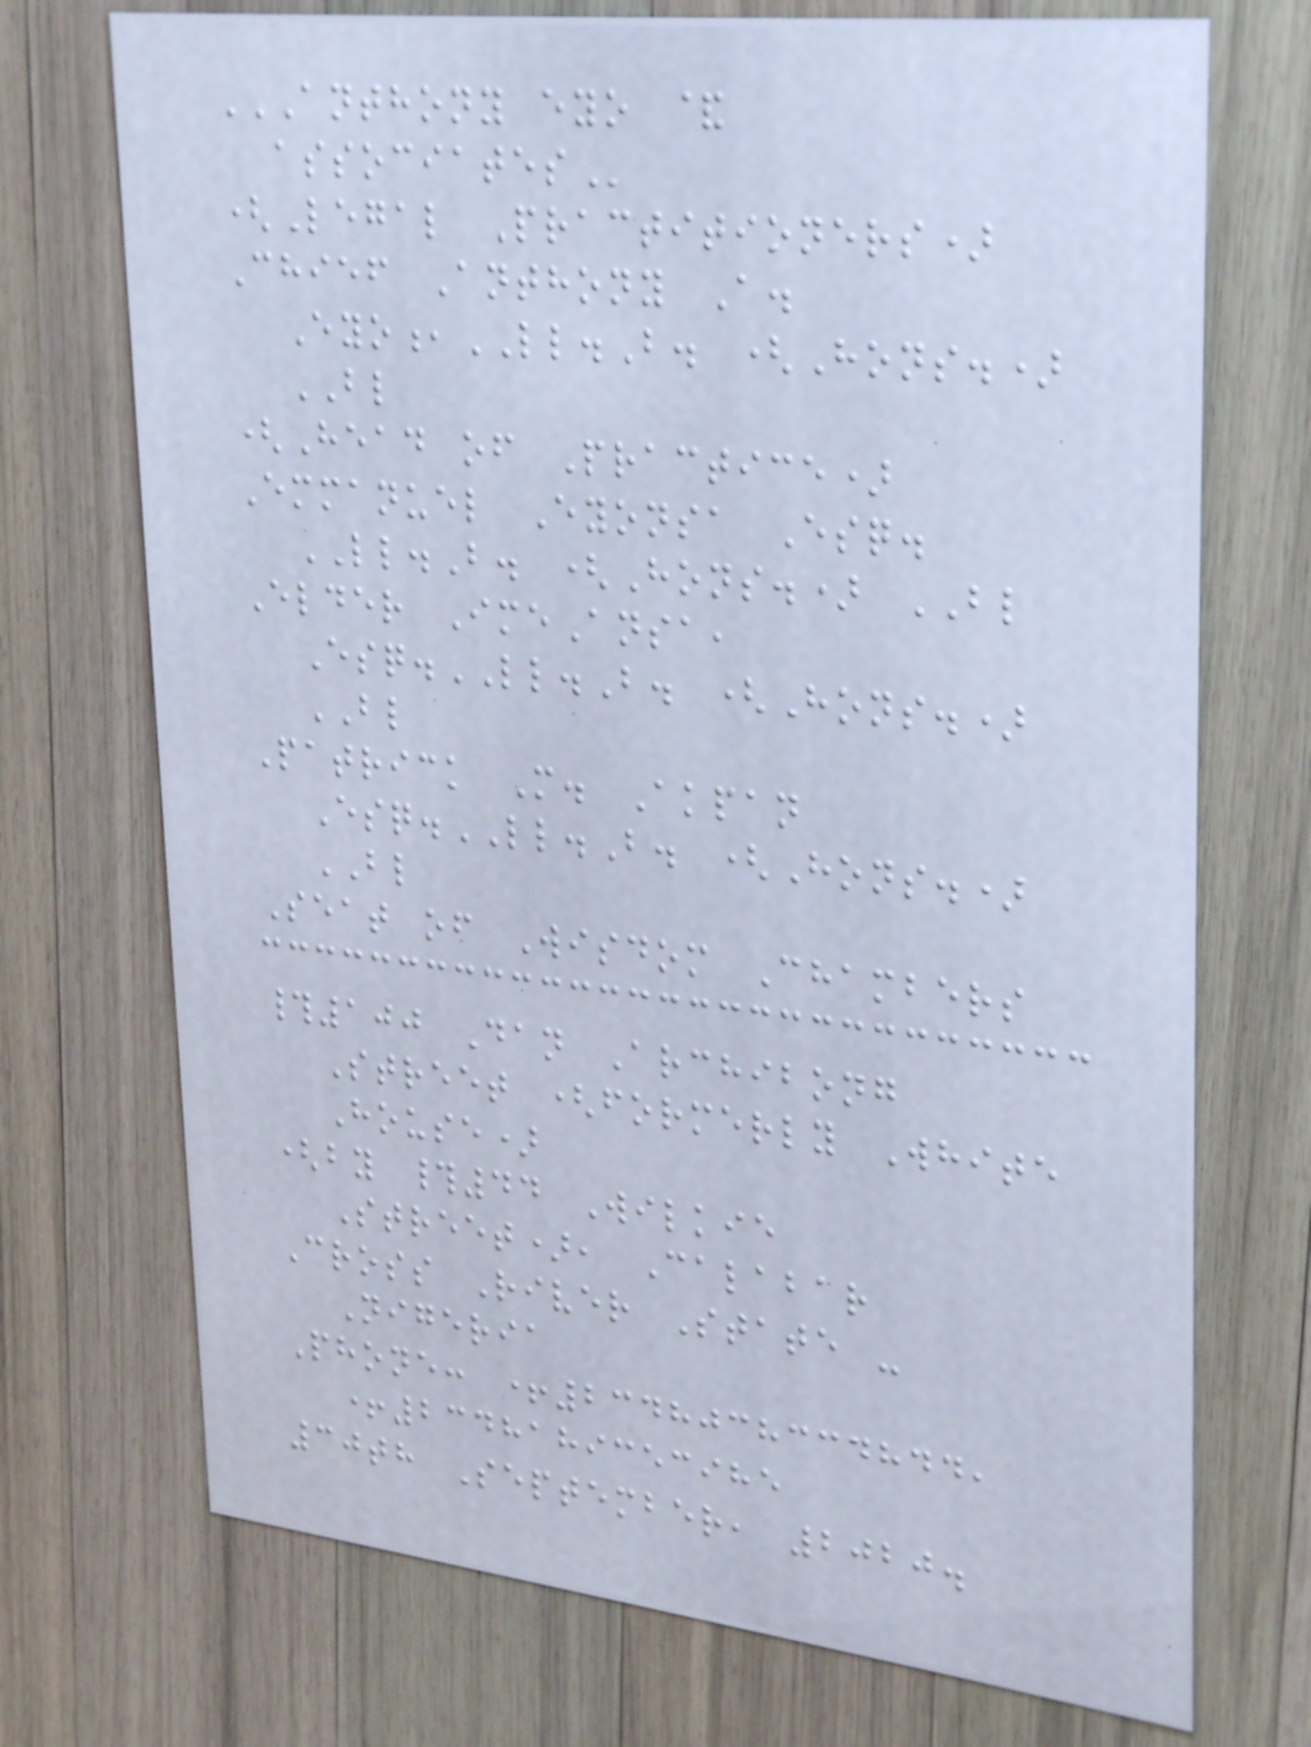ANTHONY EYO &
ASSOCIATES
(Legal Practitioners)
Chief Anthony A.
Eyo,LL.B. (Hons.)
BL
(Head of Practice)
Emmanuel Eyonsa Esq.
LL.B. (Hons.) BL
Elder ImeAnsa,
Esq.LL.B. (Hons.)
BL
Patrick M. Akpan
Esq.LL.B. (Hons.)
BL
Seat of Wisdom Chambers
#100 Dan Archibong
Street (formerly White
House)
(by #44 Wilkie
Street), Calabar
Cross River State -
Nigeria
Phone: +2348038334844,
+2348189353985
30th September, 2020.
